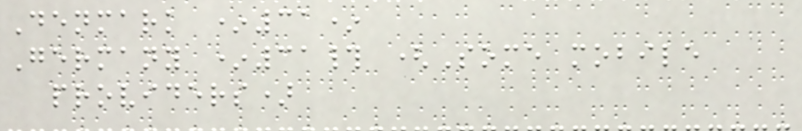Denmark *31*
Germany *31# (Some mobile
providers)
